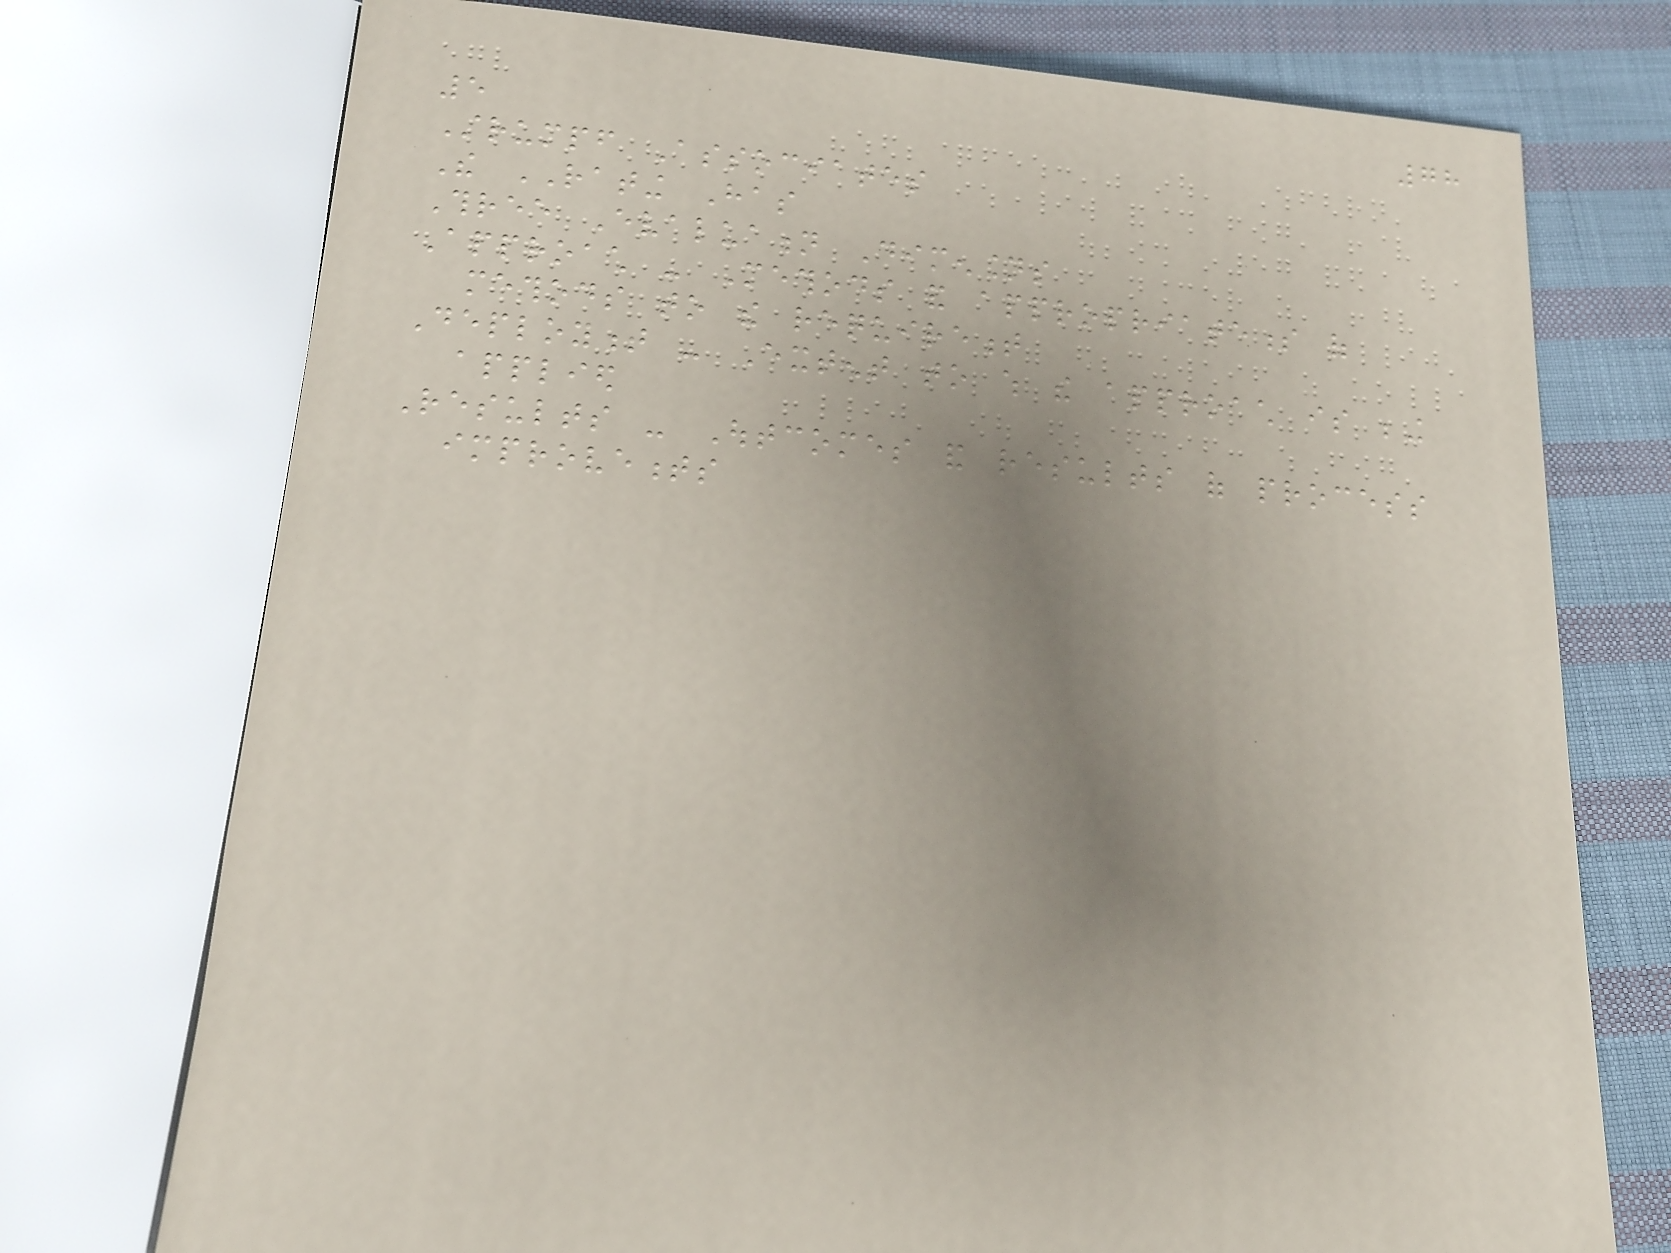78
5
Strumpf Associates
The RATING Has
Three Evaluation Dimensions
Approach - Methods and appropriateness of
methods to the requirement
Deployment - Extent to which the approach is being
applied
Results - Outcomes and results of process
improvements
